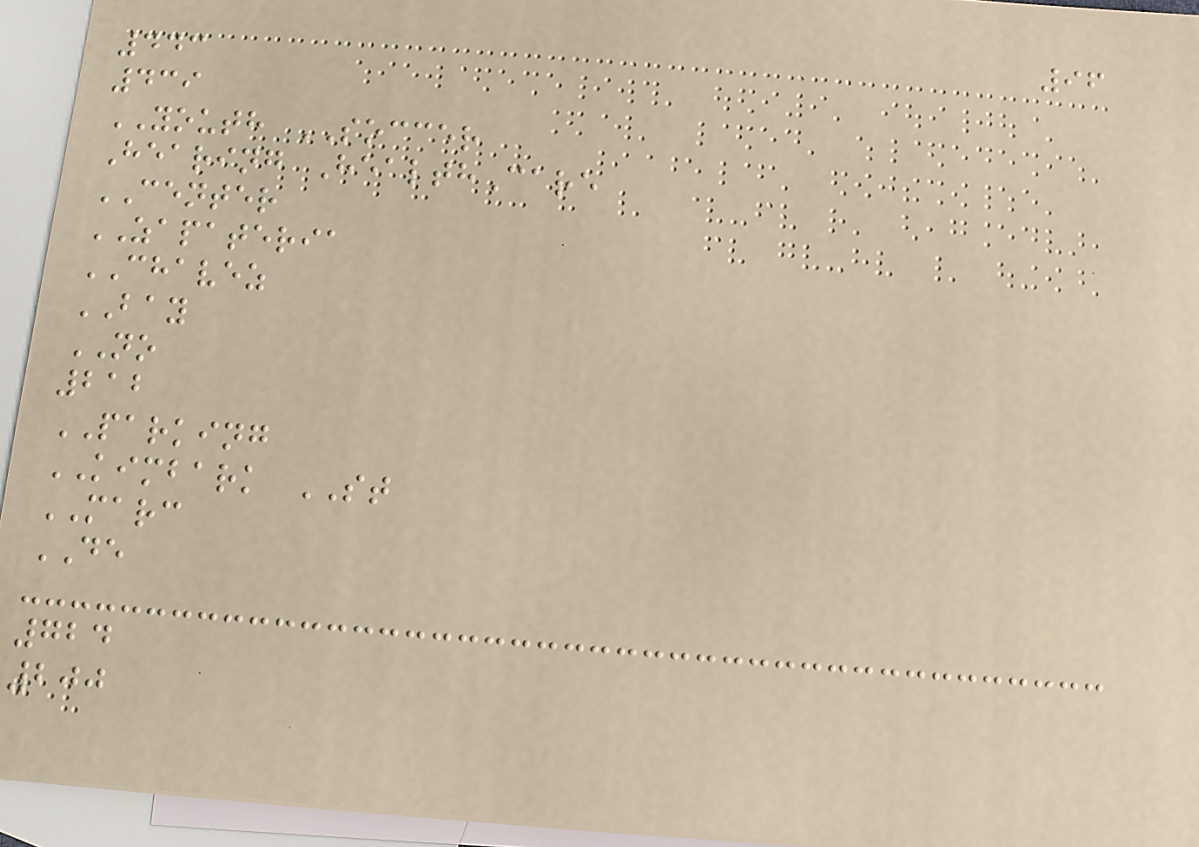96
443
439
YOUTH SOCCER
Hearing HealthCare
CENTER
ZAPATERIA
CHAVEZ
BAY
NO
212
PARKING
KIMBARK ST
MARC
DE
724
200
